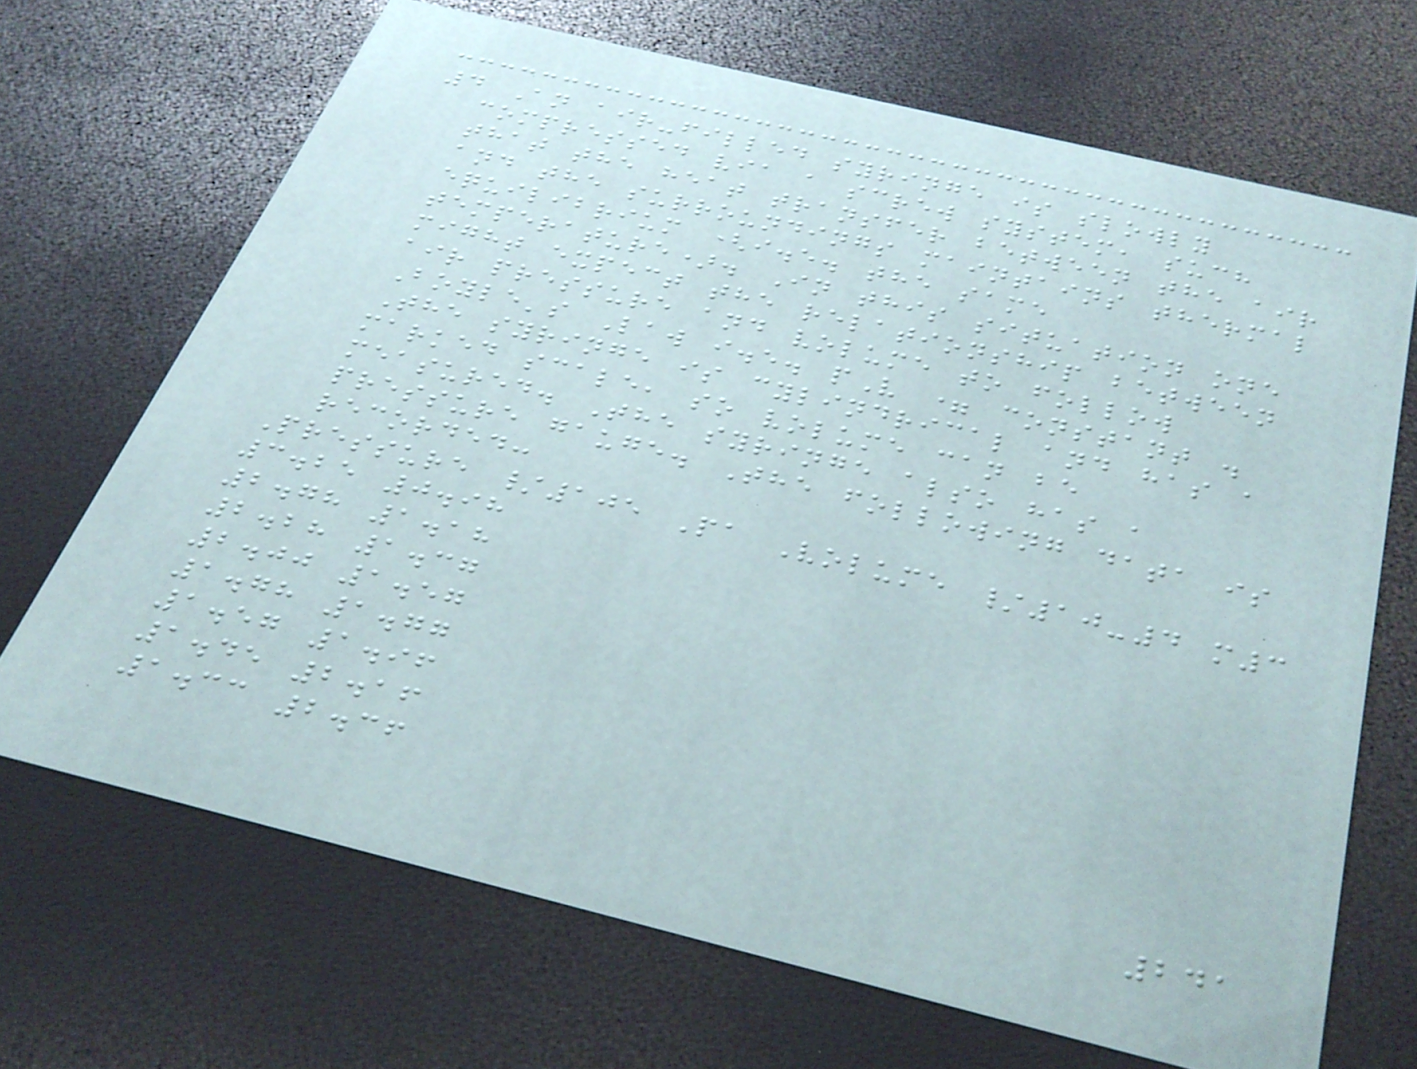4 An air-filled syringe is slowly
compressed via a screw system, such
that the heat transfer between the air
and the surroundings maintains thermal
equilibrium (i.e. the same
temperature). In this situation one
might expect the relationship between
air pressure and volume to follow
Boyle's Law i.e. pV = constant .
The syringe is cylindrical and has a
marked scale, so volume can be
measured. The syringe also has a
pressure gauge. The following data is
recorded:
Pressure /105 Pa Volume /10-4 m3
3.25 0.98
2.78 1.18
2.28 1.37
2.00 1.57
1.78 1.77
1.57 1.96
1.45 2.16
1.33 2.36
241
